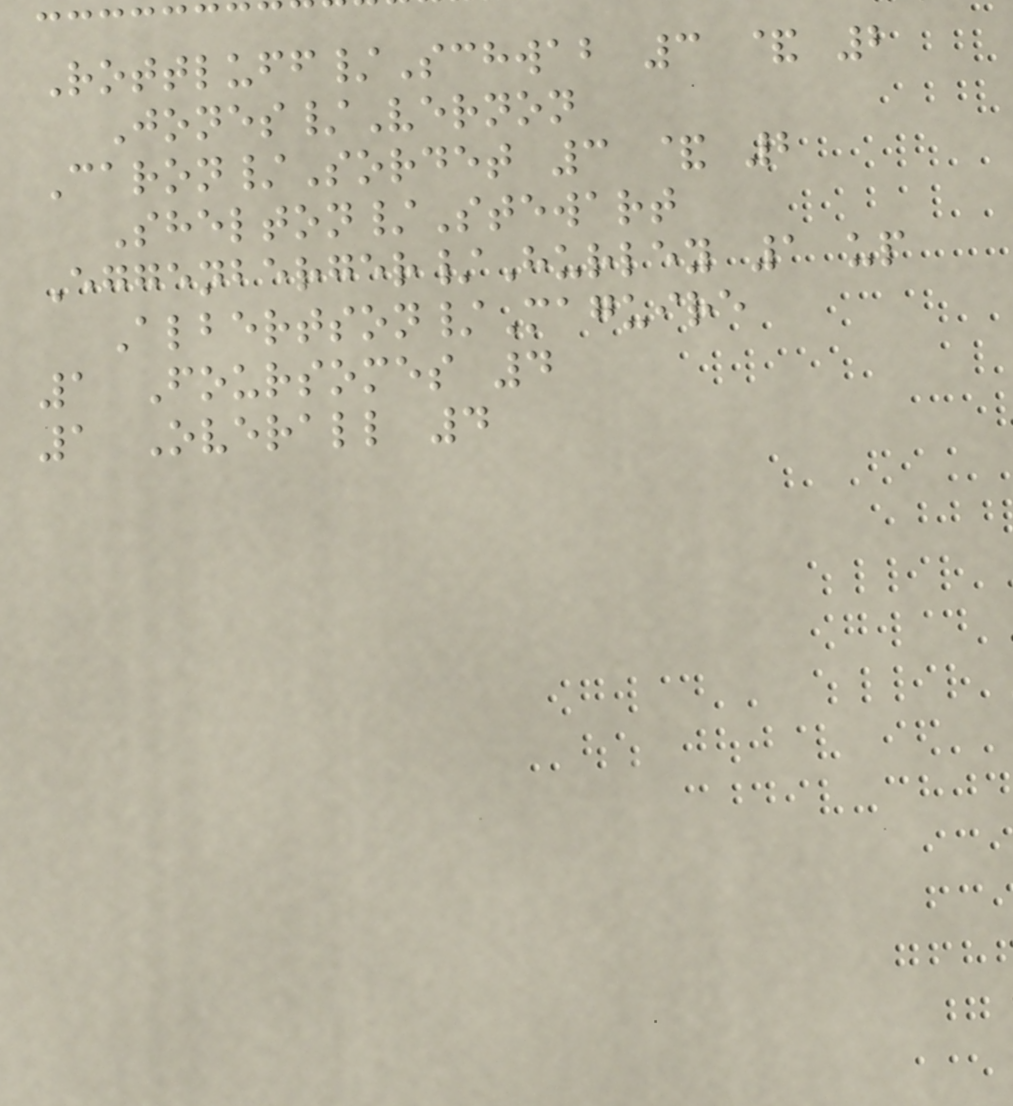Rottluff/Schwab 3 & 2
Jones/Vernon
Caron/Sordet 3 & 2
Shelton/Stewart
Eggenberger/Hurley 1 up
Albertson/Maguire
1 Foursomes 4
1 Overall 4
